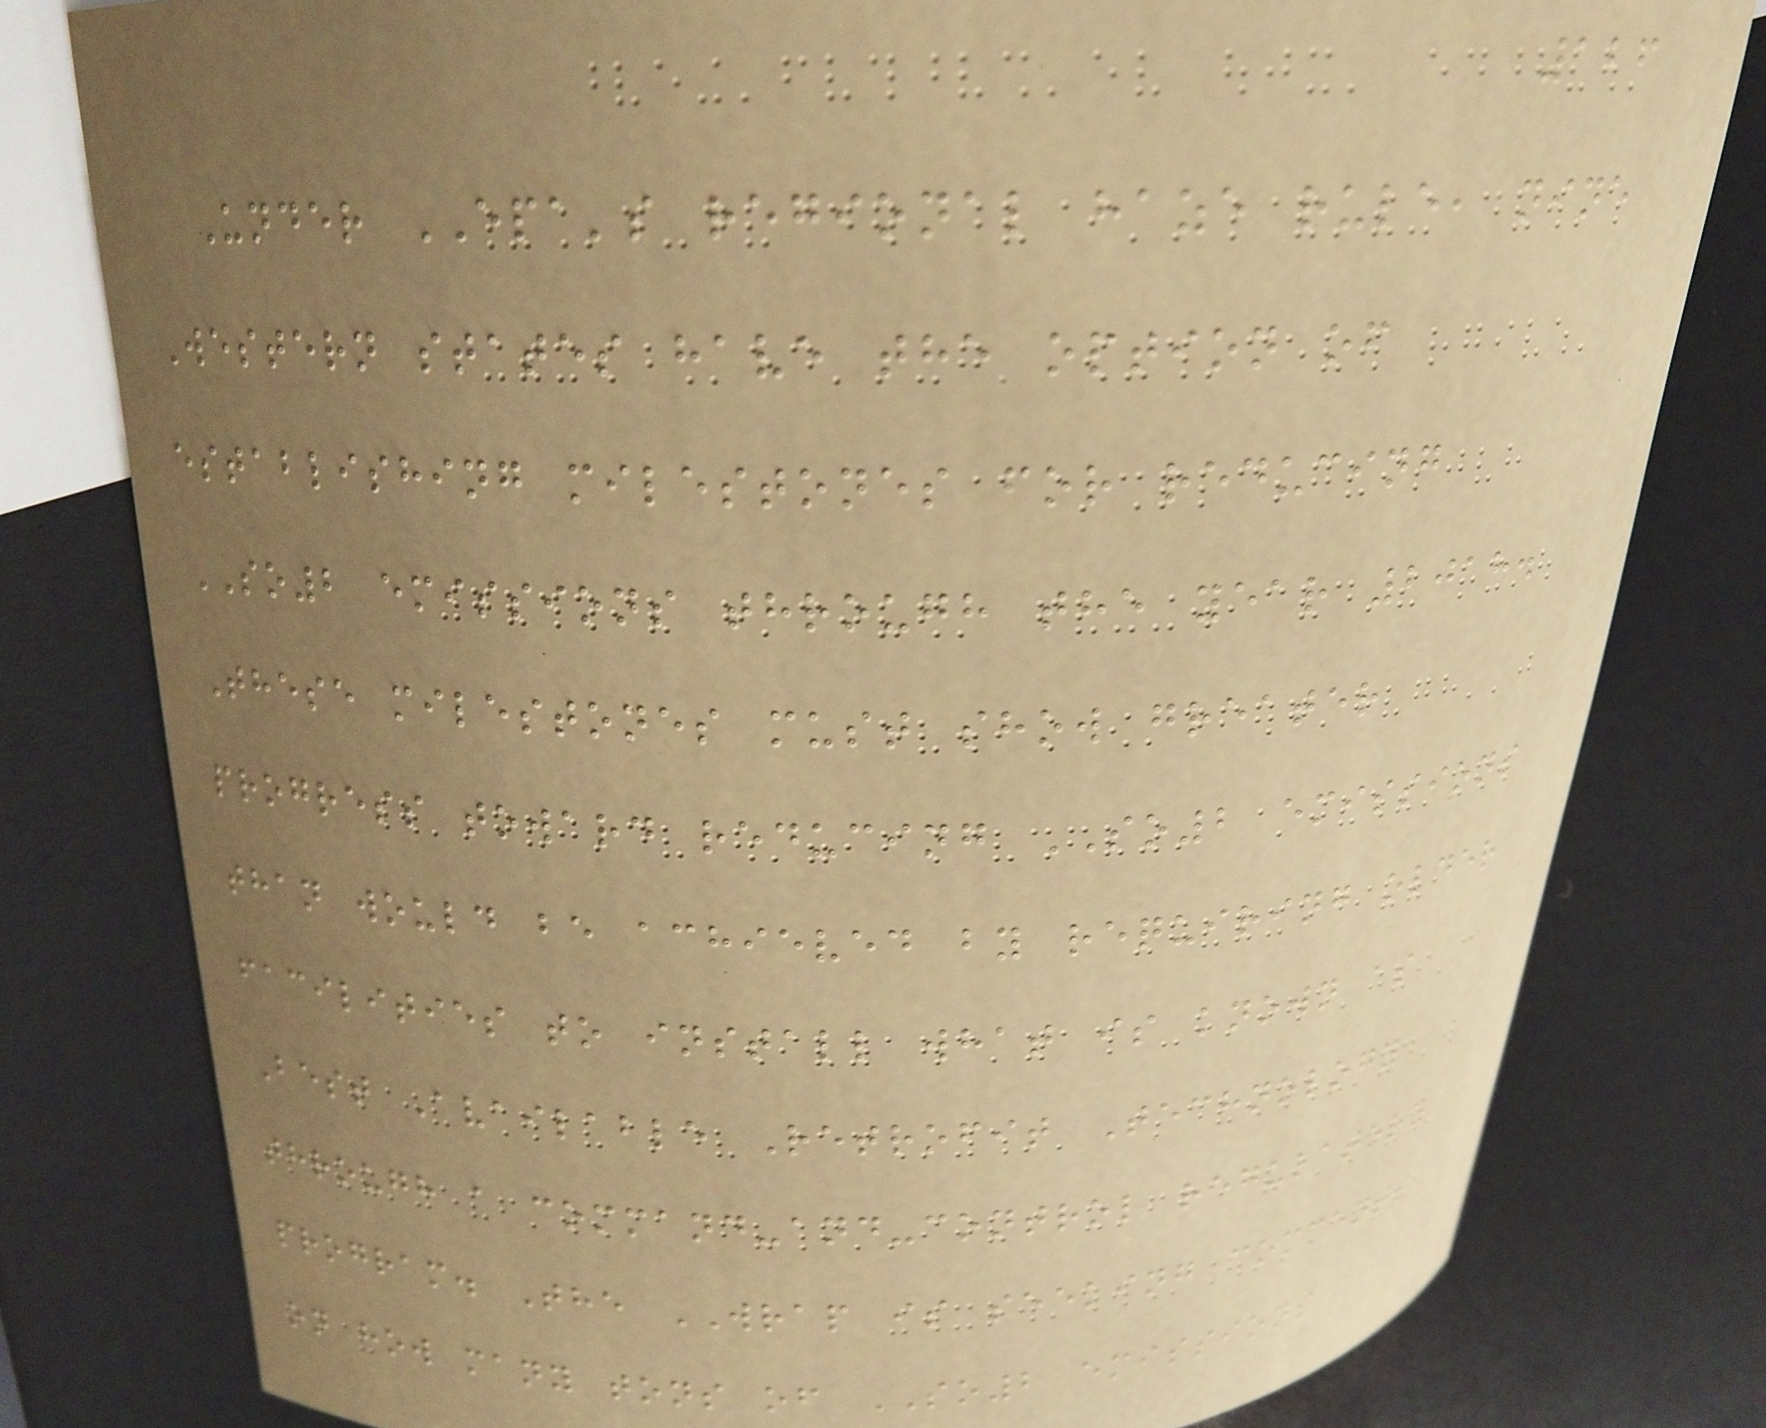126
Under EPA's regional haze rule, nine
Western states have the option of
establishing milestones for reducing
SO2 emissions through the year 2018.
These milestones must show greater
progress toward reducing SO2 emissions
than would be achieved by requiring older
facilities to install what is known as
Best Available Retrofit Technology
through a command-and-control regulatory
program. The WRAP is seeking comments
on how many tons of SO2 emissions
